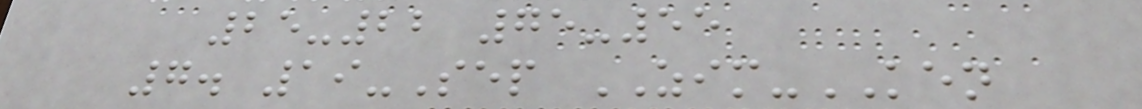25-22 75-55
7. 19-Sep ZIM-KEN
